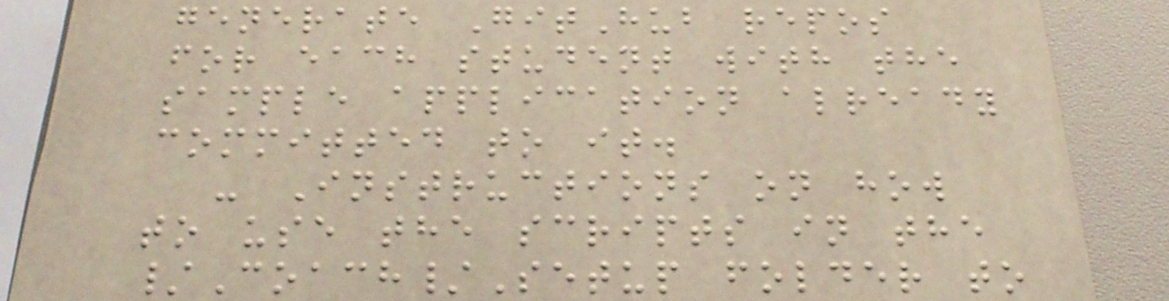generate GitHub repos
for each student with the
sample application already
committed to it.
- Instructions on how
to use the scripts in the
/Coach/Setup folder to
